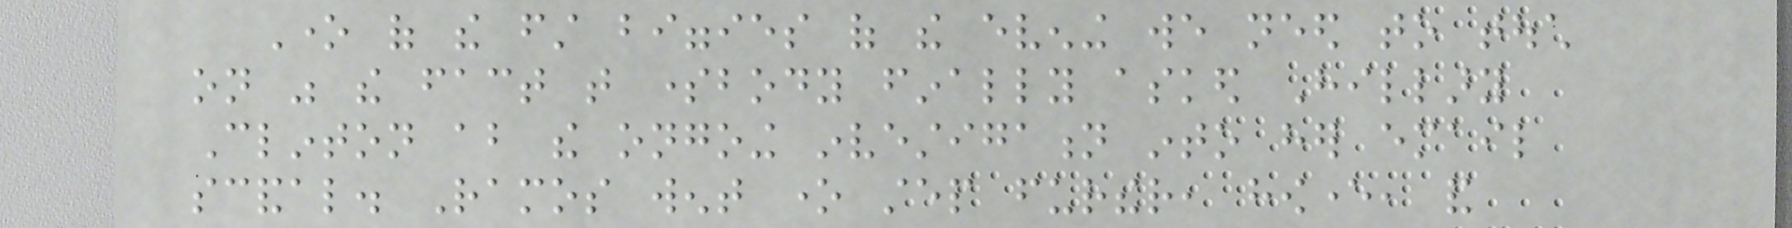One of the first biggies of the evening we need to touch
on was the fact that somebody finally asked Hillary
Clinton about the ongoing investigation into her email
scandal. Ramos went one step further, however, and
